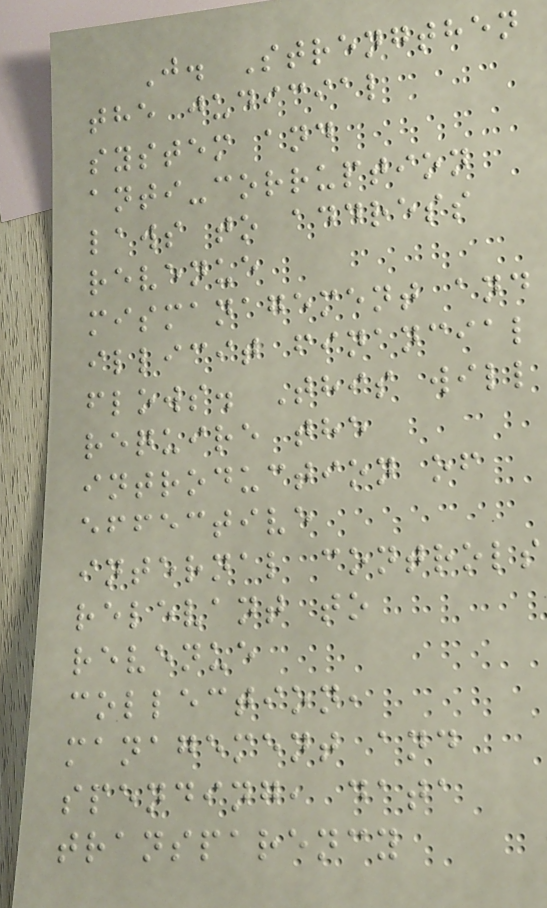J. Strengthen
the judicial
system and
anti-corruption
laws to address
revenue
mismanagement and
illicit financial
flows. This will
require the
introduction of
effective
internal controls
relevant to
revenue
collection,
management and
spending, data
transparency
